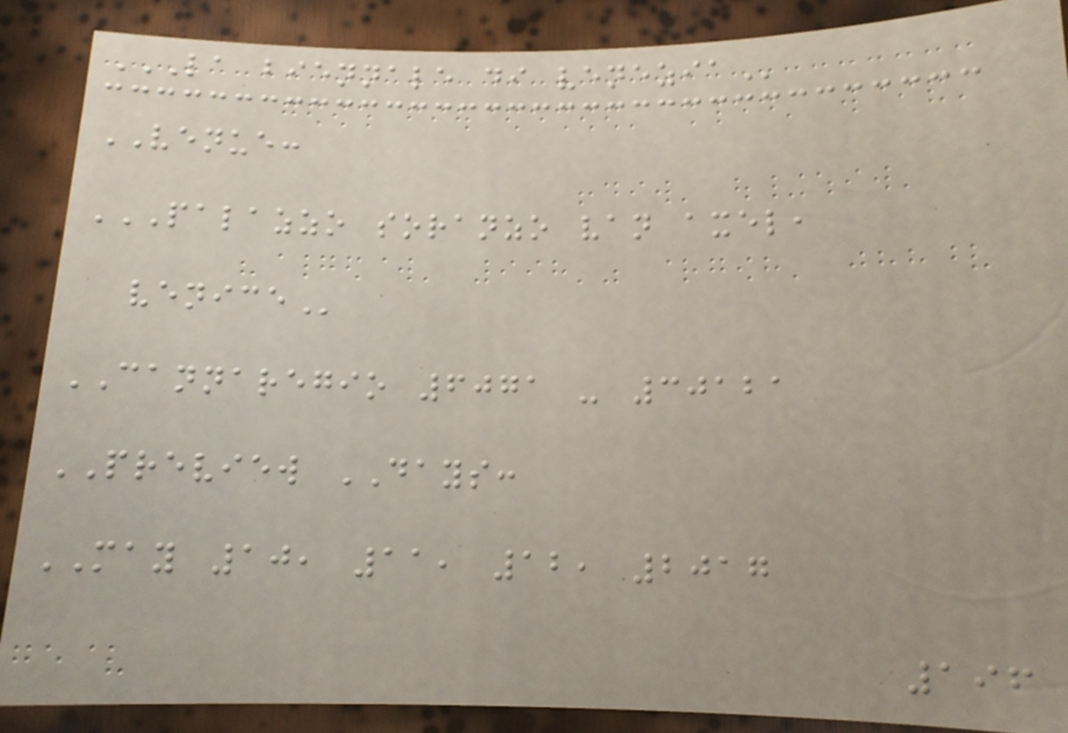LA BIENNALE DI VENEZIA
VENUE:
PALAZZO SORANZO VAN AXEL,
VENICE
CANNAREGIO 6071 - 30121
PREVIEW DAYS:
MAY 10, 11, 12, 2017
196
